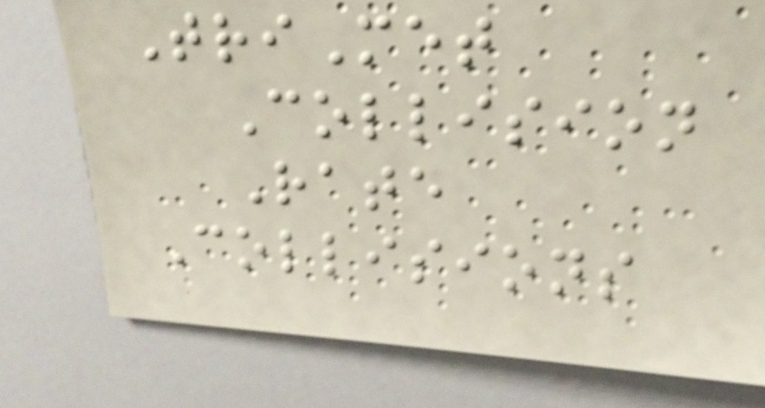TriMet
Collision
Rate
Collisions
